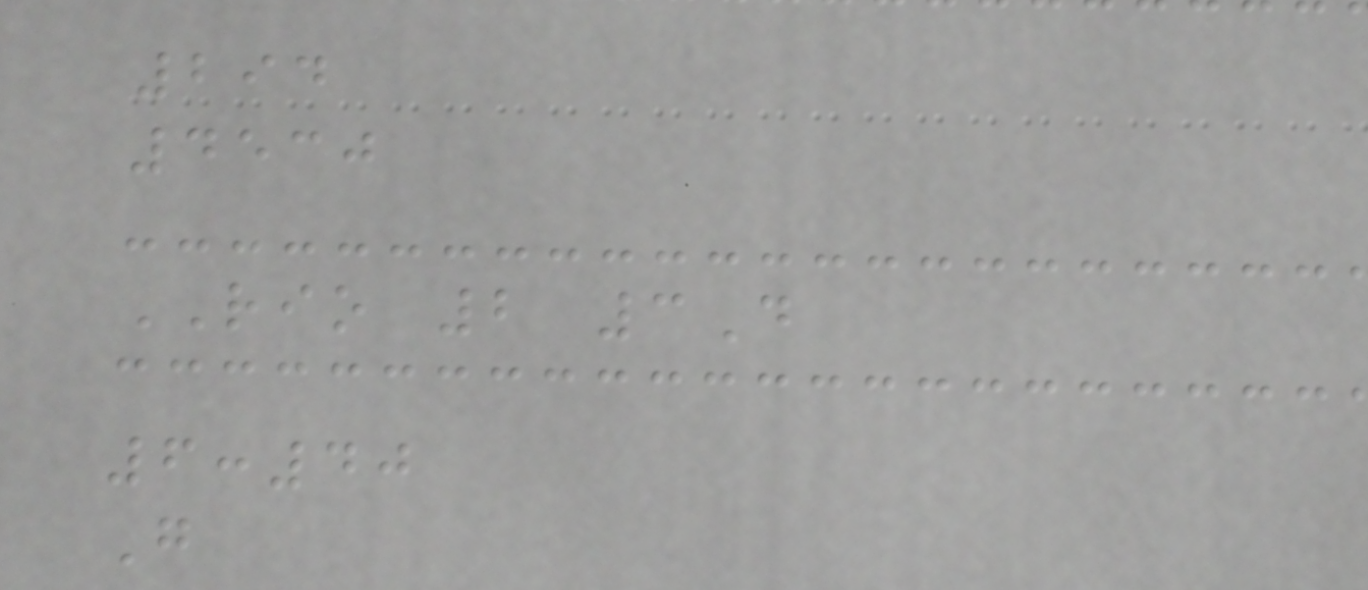294
4530
RIO 2 3D
6:40
G
